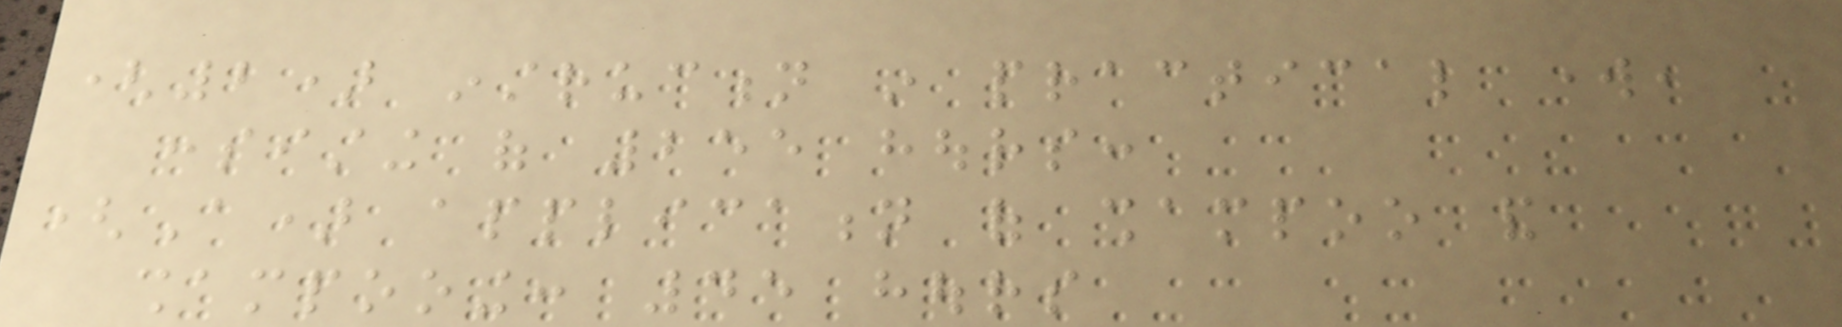(2) instruction in practical work,
consisting of 255 hours:
(A) application of shampoo and
shampooing: 45 hours
